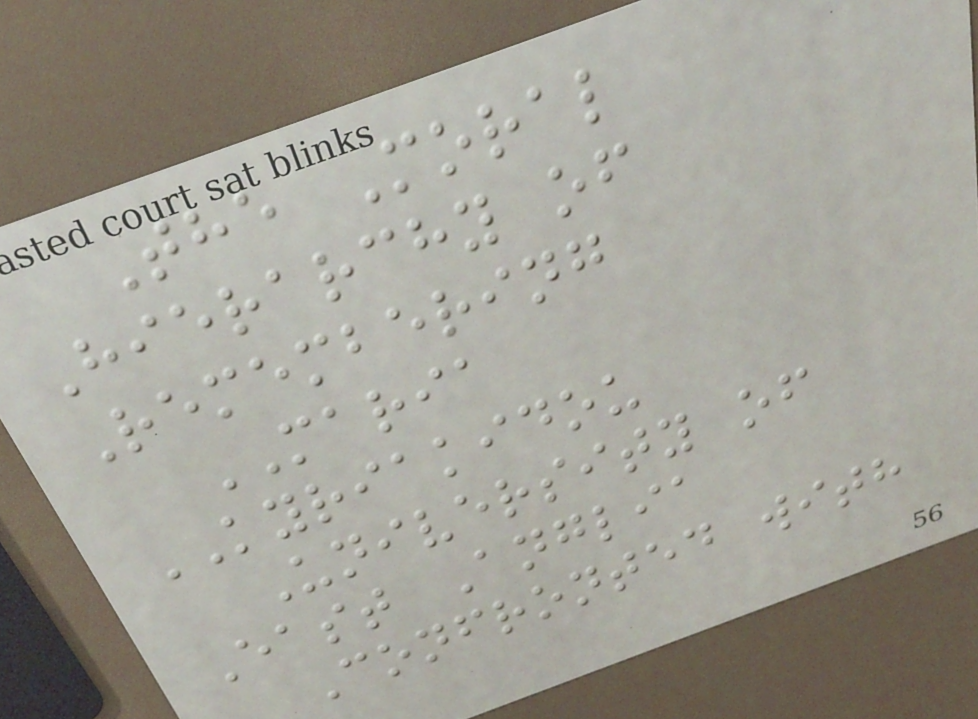The Moral
Hierarchy of
Remembering
MARIA
KYRIAKIDOU
University of
East Anglia
Confronted with
